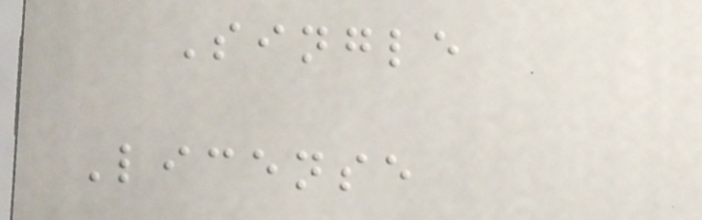Single
License
